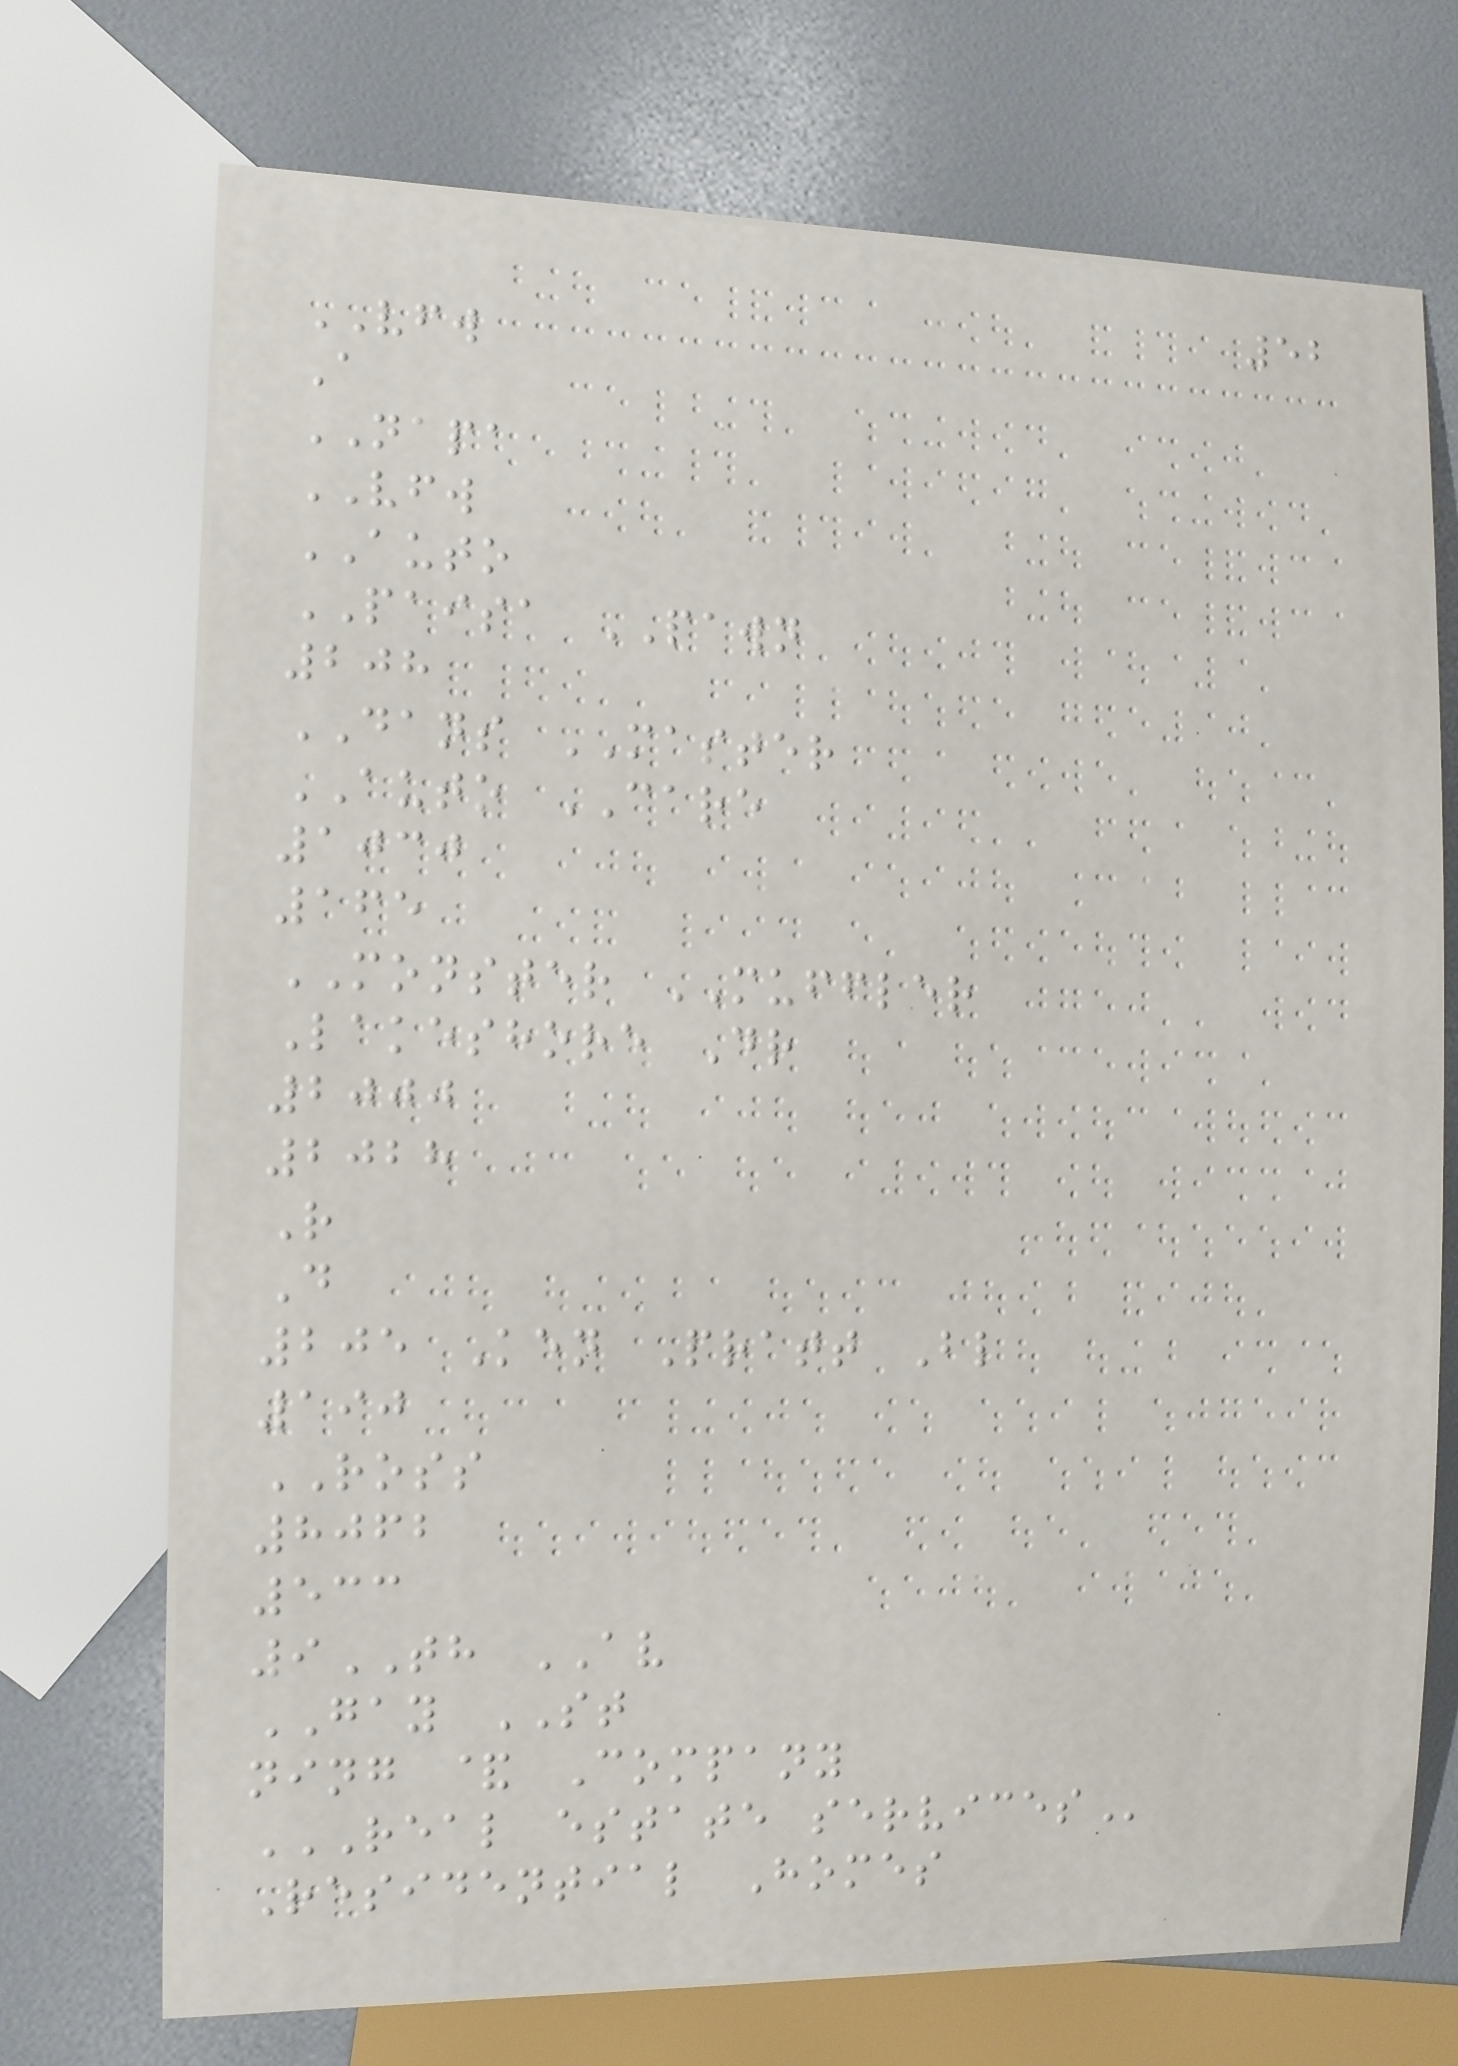52
VFW
A
NAPA
VFW
AUTO
PAISA PAWN
208
DANS MASTER
AUTO CARE
1030
165
MONSTER MUFFLER
Lakeshore Dr
2000
2028
R
D
205 Ken Pratt Bl
190
ROSS
8062
533
9TH AV
GAY ST
ning & Company
REAL ESTATE SERVICES
Residential Homes
